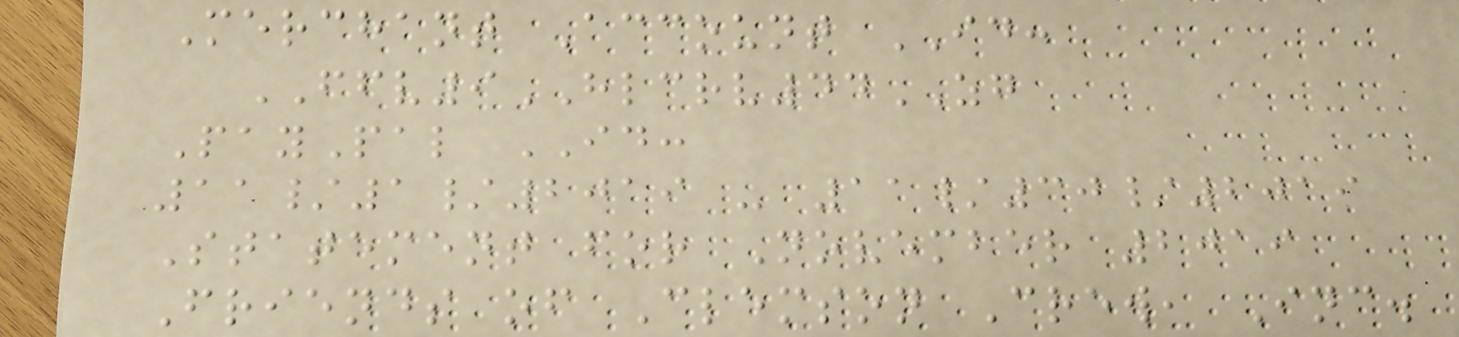Merchant Account ID:
FFV9HLCRV44ZG
PayPal ID:
11/1/2019 - 11/30/2019
Statement for November 2019
Friends of Clemson Crew, Inc.
